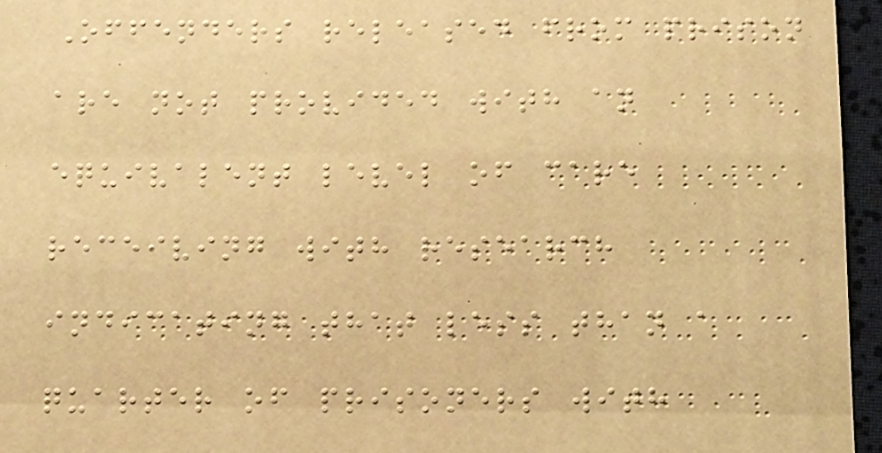Offenders released from prison
are not provided with an
equivalent level of care
receiving with research
indicating that less than a
quarter of prisoners with
